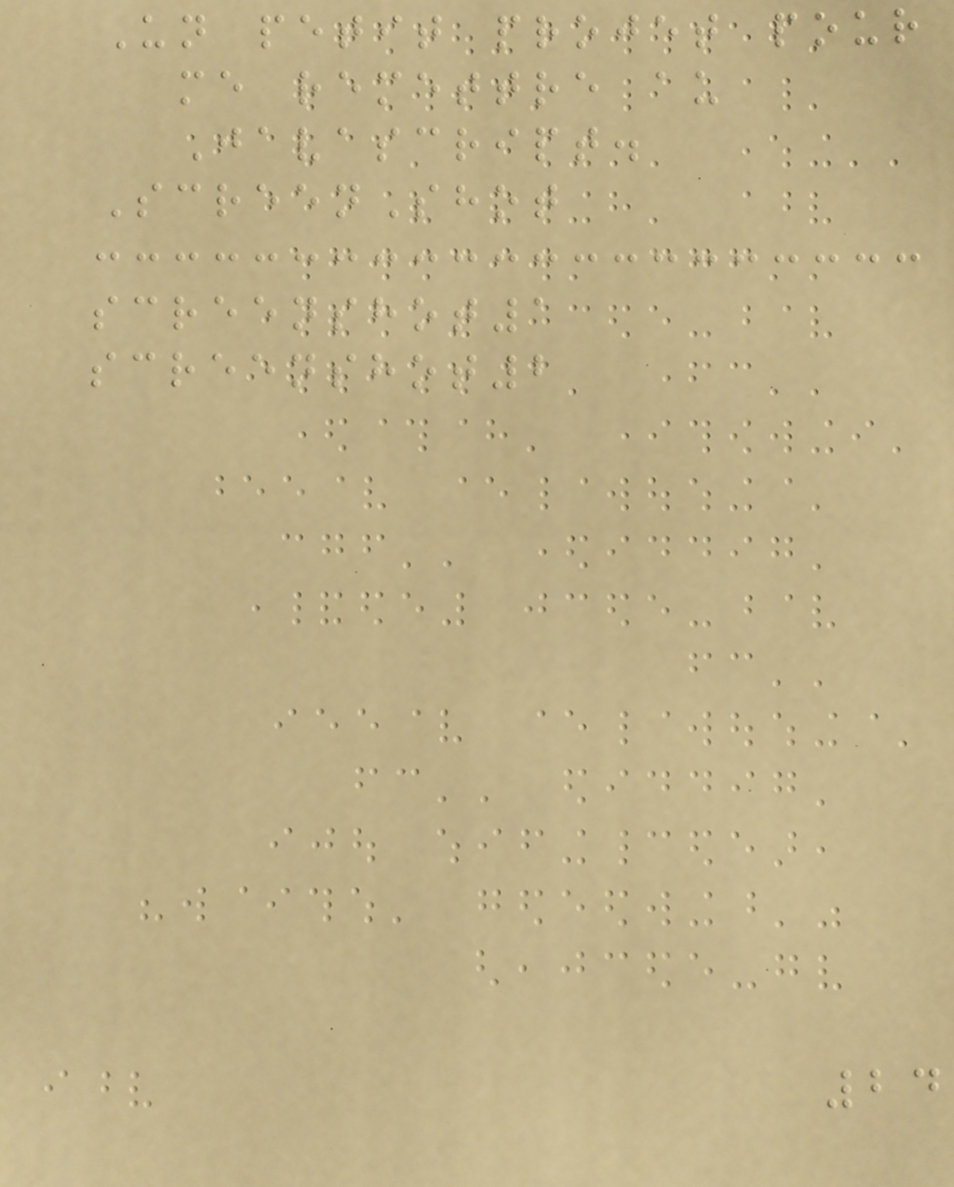Un petit projet pour
me remettre au
Javascript.
ScreenShot
screenshot1
screenshot2
24
